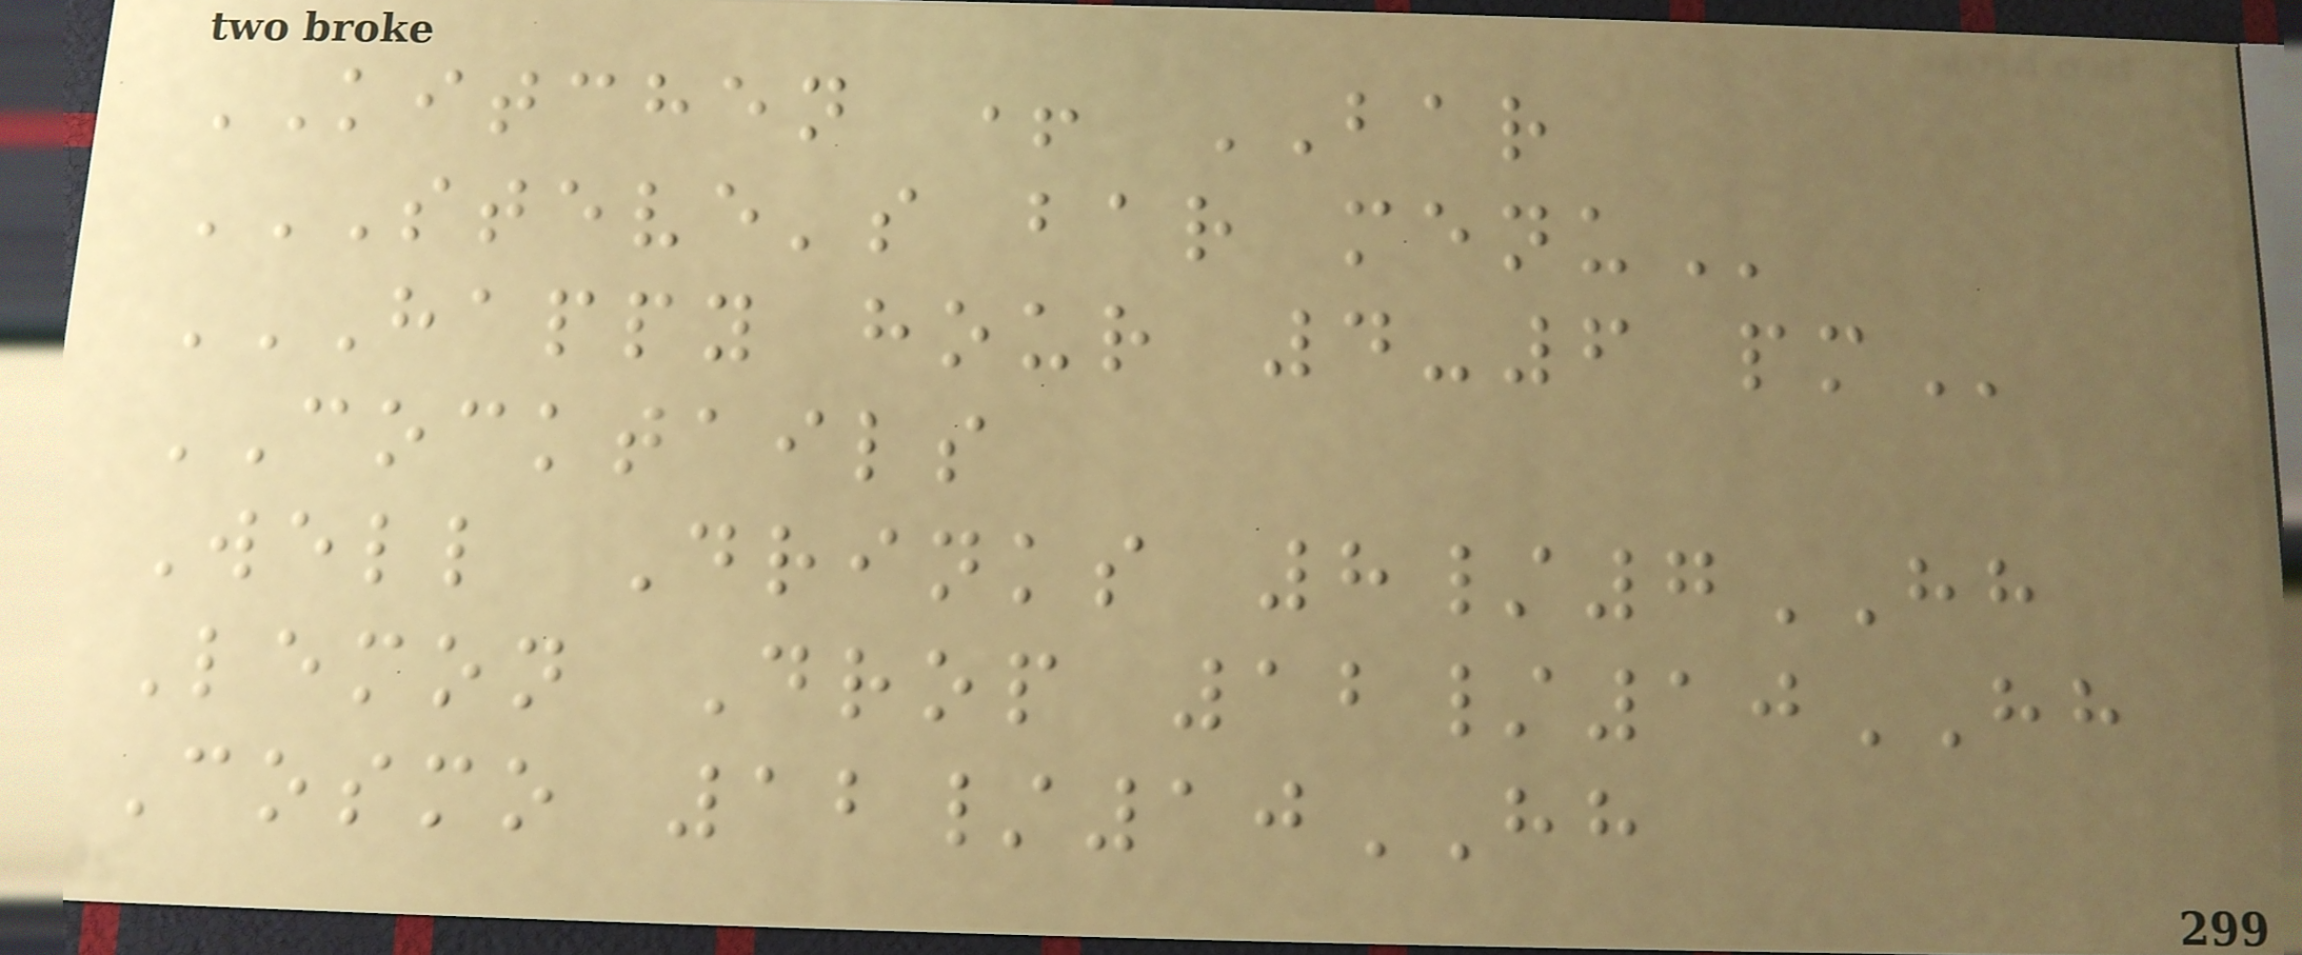KITCHEN + BAR
STEVE'S BAR MENU
HAPPY HOUR 4-6 PM
COCKTAILS
Well Drinks 8/7HH
Lemon Drop 12/10HH
Cosmo 12/10HH
